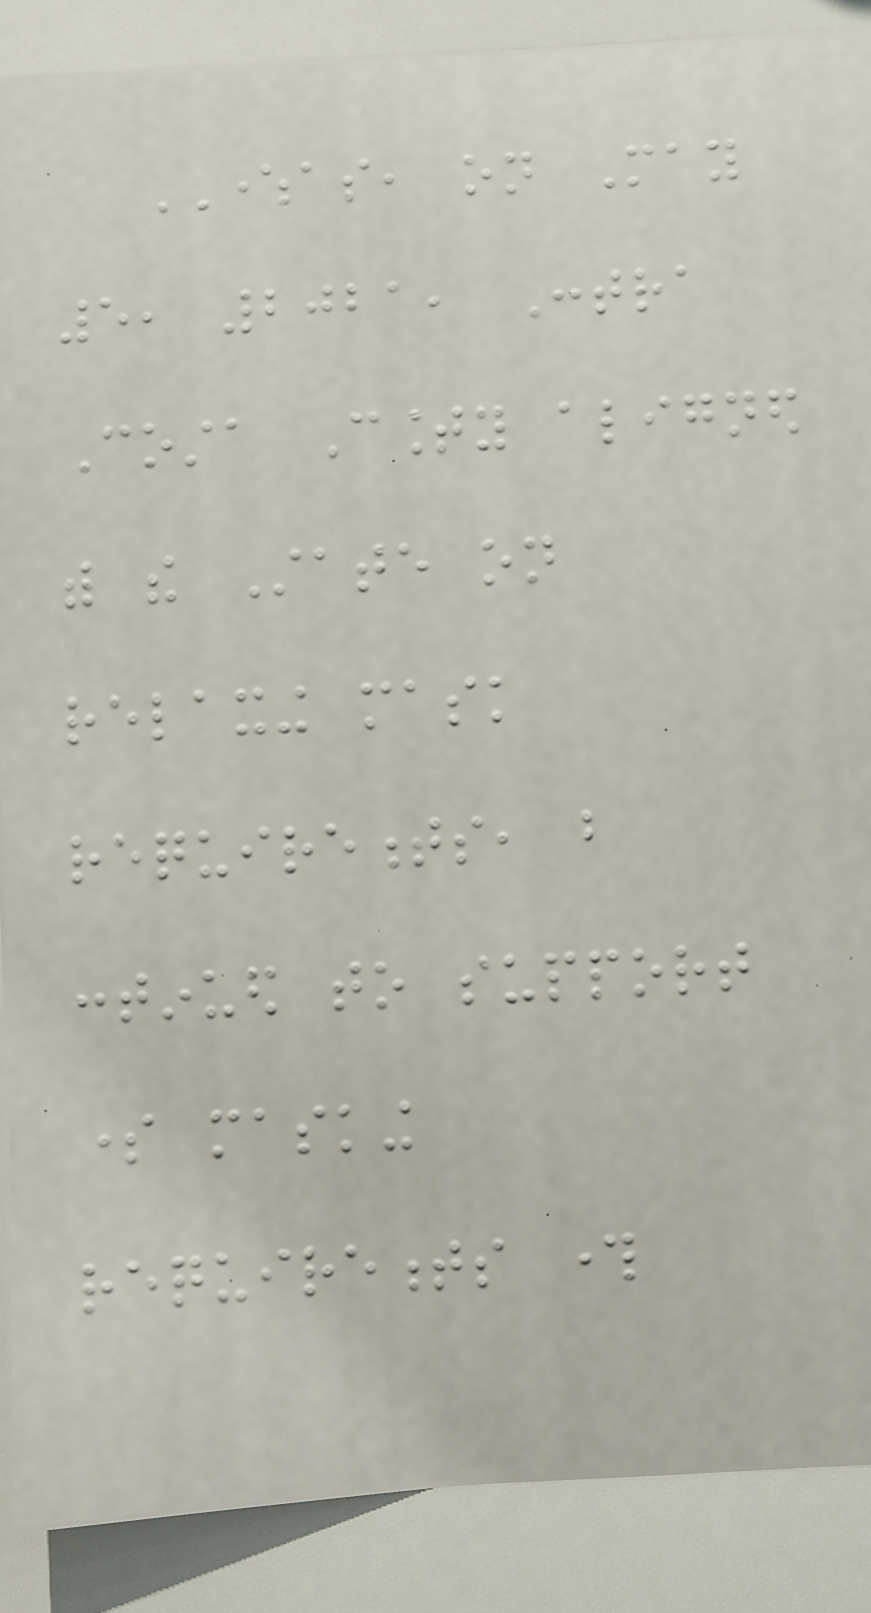WHEREAS, on May
5, 2021, Contra
Costa County aligned
with the State on
relaxing mask
requirements, but
continued to support
some masking
requirements through
